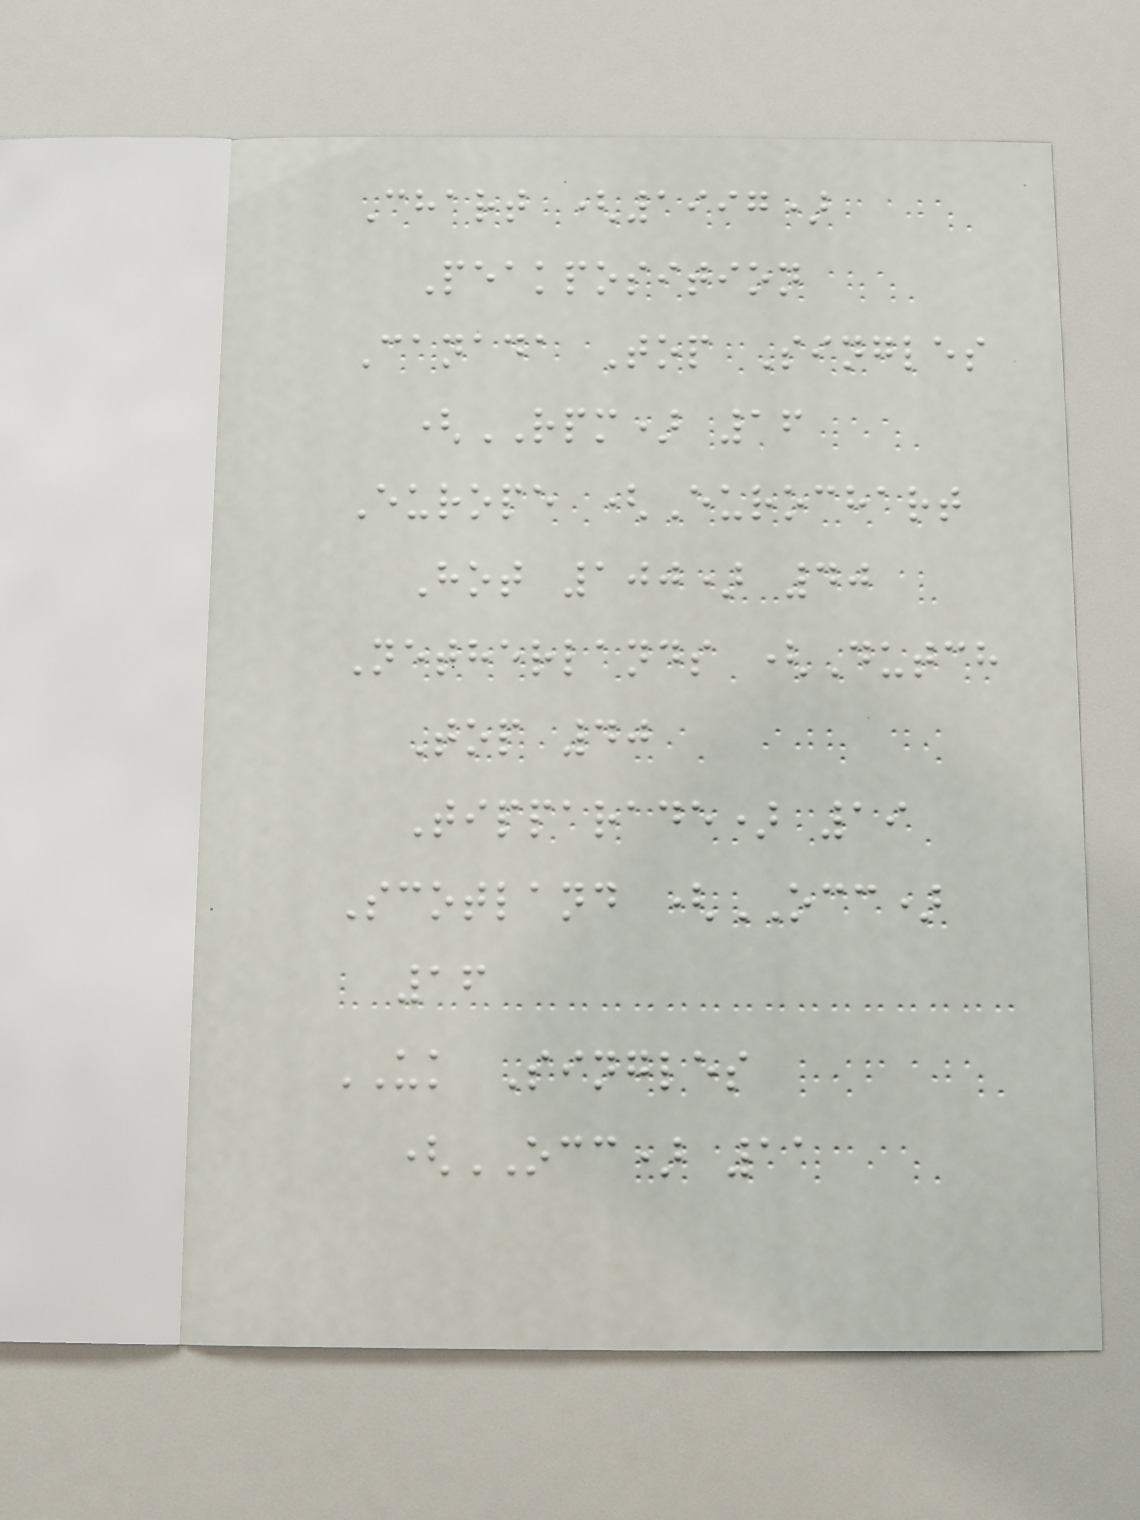Chart (1997)
Peakposition
Canada Top Singles
(RPM) 16
Europe (Eurochart
Hot 100) 40
Netherlands (Dutch
Top 40
Tipparade) 19
Scotland (OCC)
16
UK Singles
(OCC) 11
